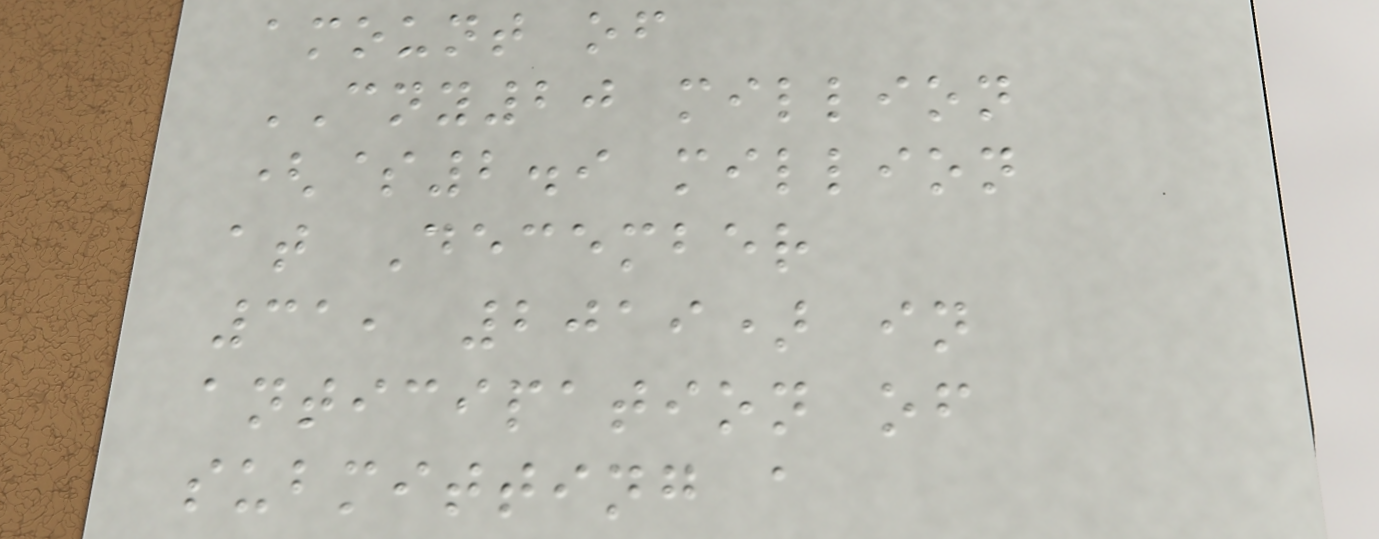amount of
CNY20 million
($2.9 million
at December
31, 2019) in
anticipation of
submitting a
